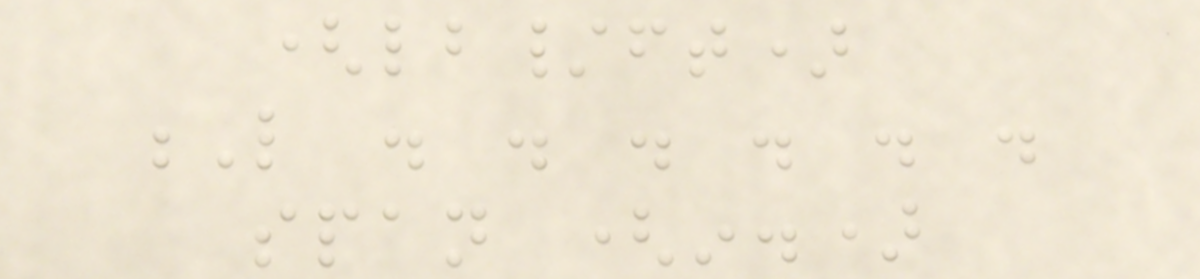(lb/ft)
L . . . . . .
span (in.)
